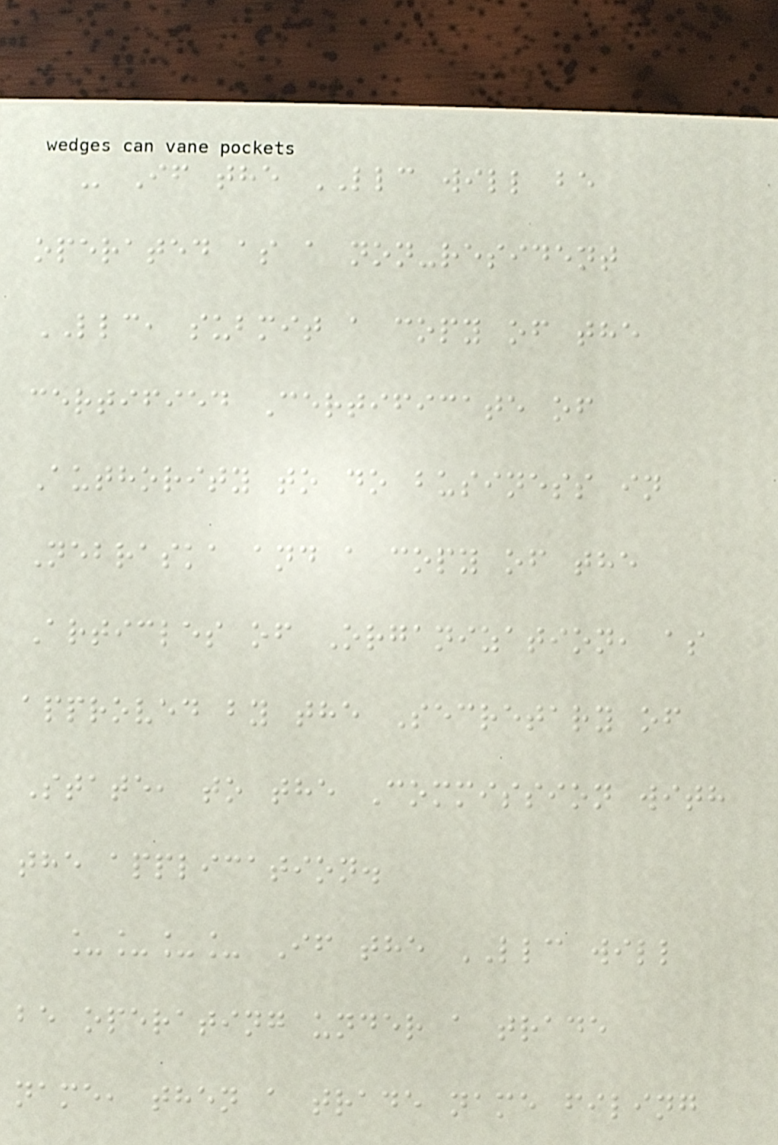- If the LLC will be
operated as a non-resident
LLC, submit a copy of the
certified Certificate of
Authority to do business in
Nebraska and a copy of the
Articles of Organization, as
approved by the Secretary of
State, to the Commission with
the application.
____ If the LLC will
be operating under a trade
name, then a trade name filing
